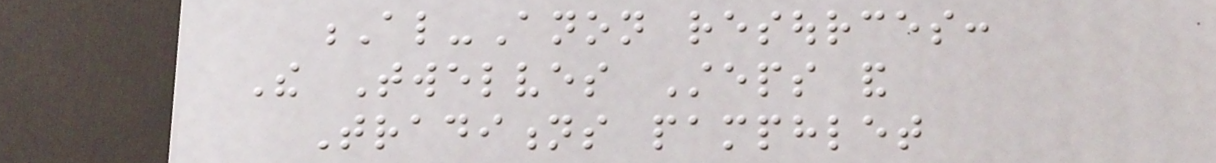Al-Anon resources:
The Twelves Steps and
Traditions pamphlet
